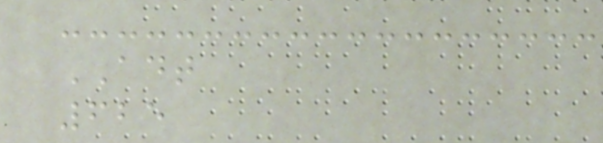ADT
625
